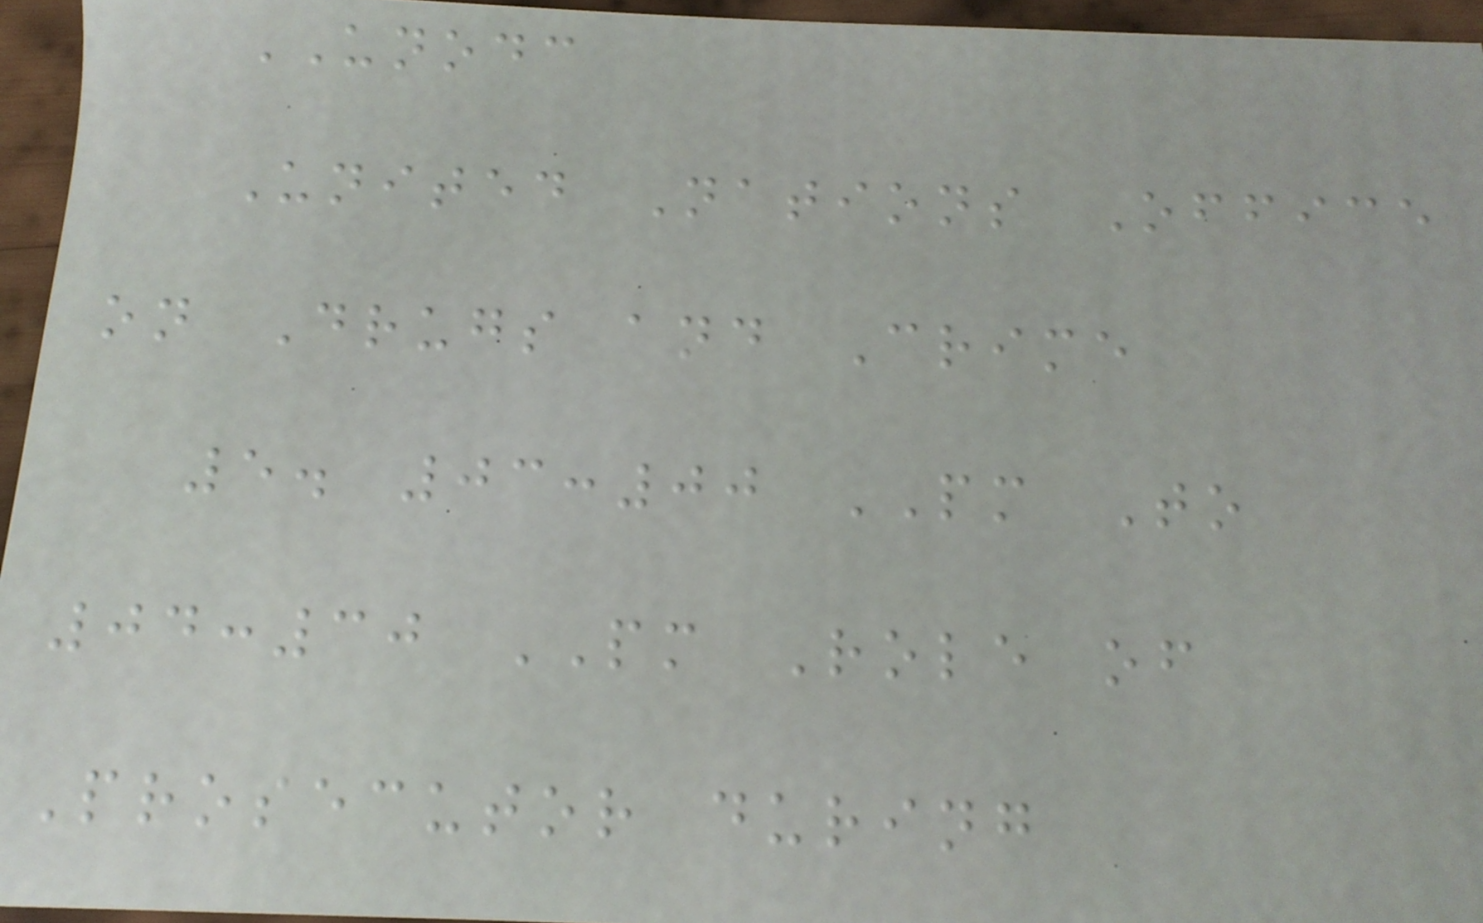UNODC
United Nations Office
on Drugs and Crime
5. 03:00 PM To
04:30 PM Role of
Prosecutor during
